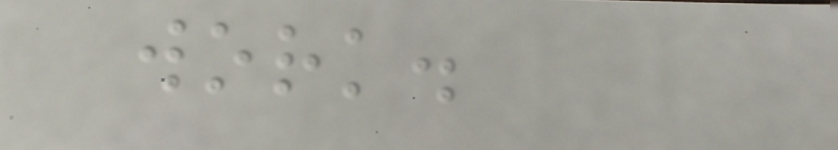work.
